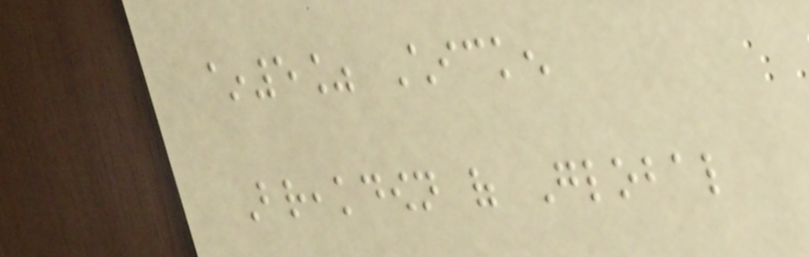~5% Chicken
Breakdown of Global
